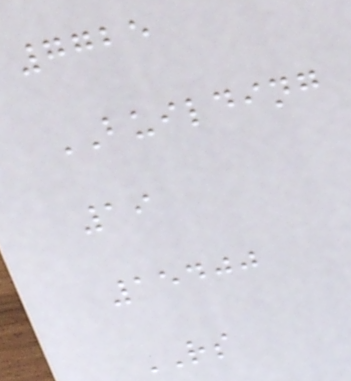7725
BUILDING
19
15400
RS
